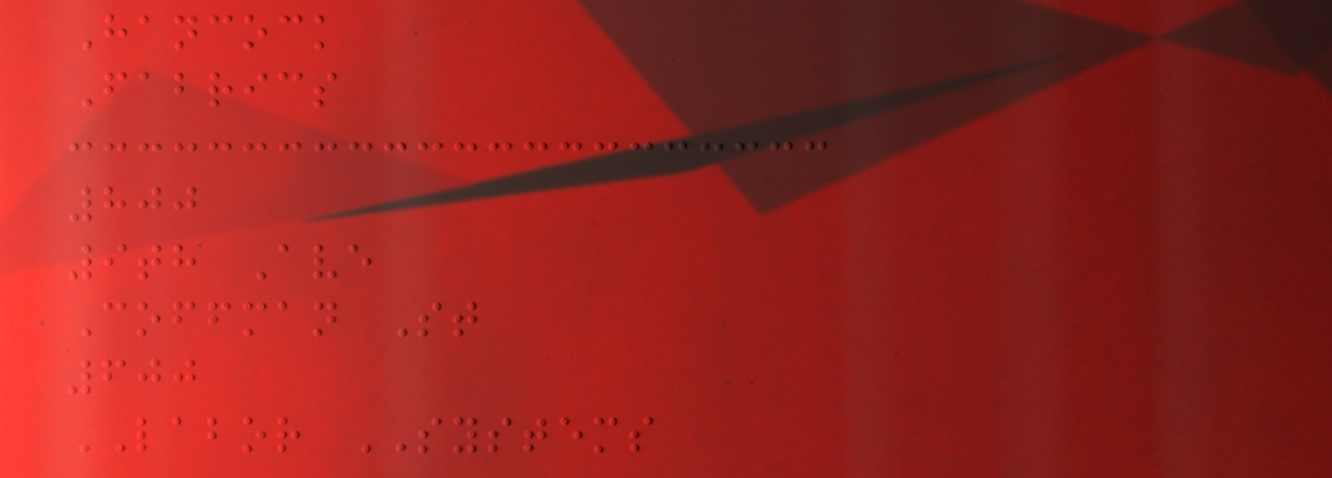Hancock
Fabrics
800
9th Ave
Coffman St
600
LABOR SYSTEMS
